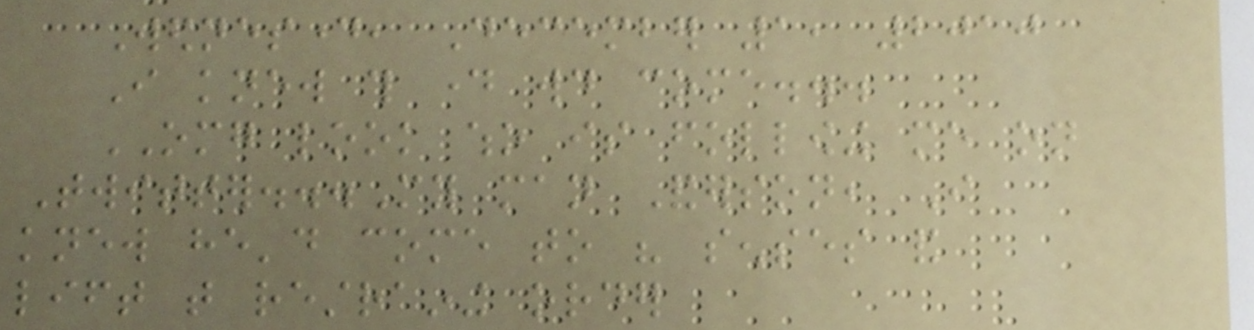Wednesday, December 1, 2010
I knew this day would come...
OMG look who is following me on
Twitter...My man Anderson, I
knew he'd come to his senses and
lift that restraining order
